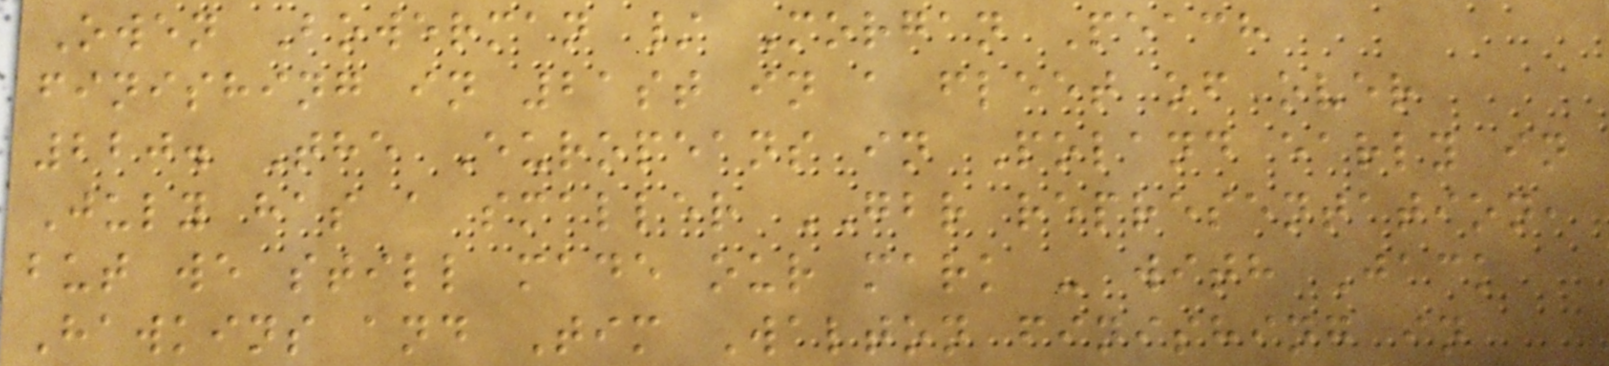Owen Bowerman / Morgan Peach
finishing in 21st in a fleet of over
220. The Europeans in Poland early in
July has a smaller GBR representation,
but we still made our mark - with Jack
Hawkins and Tim Walton finishing in
